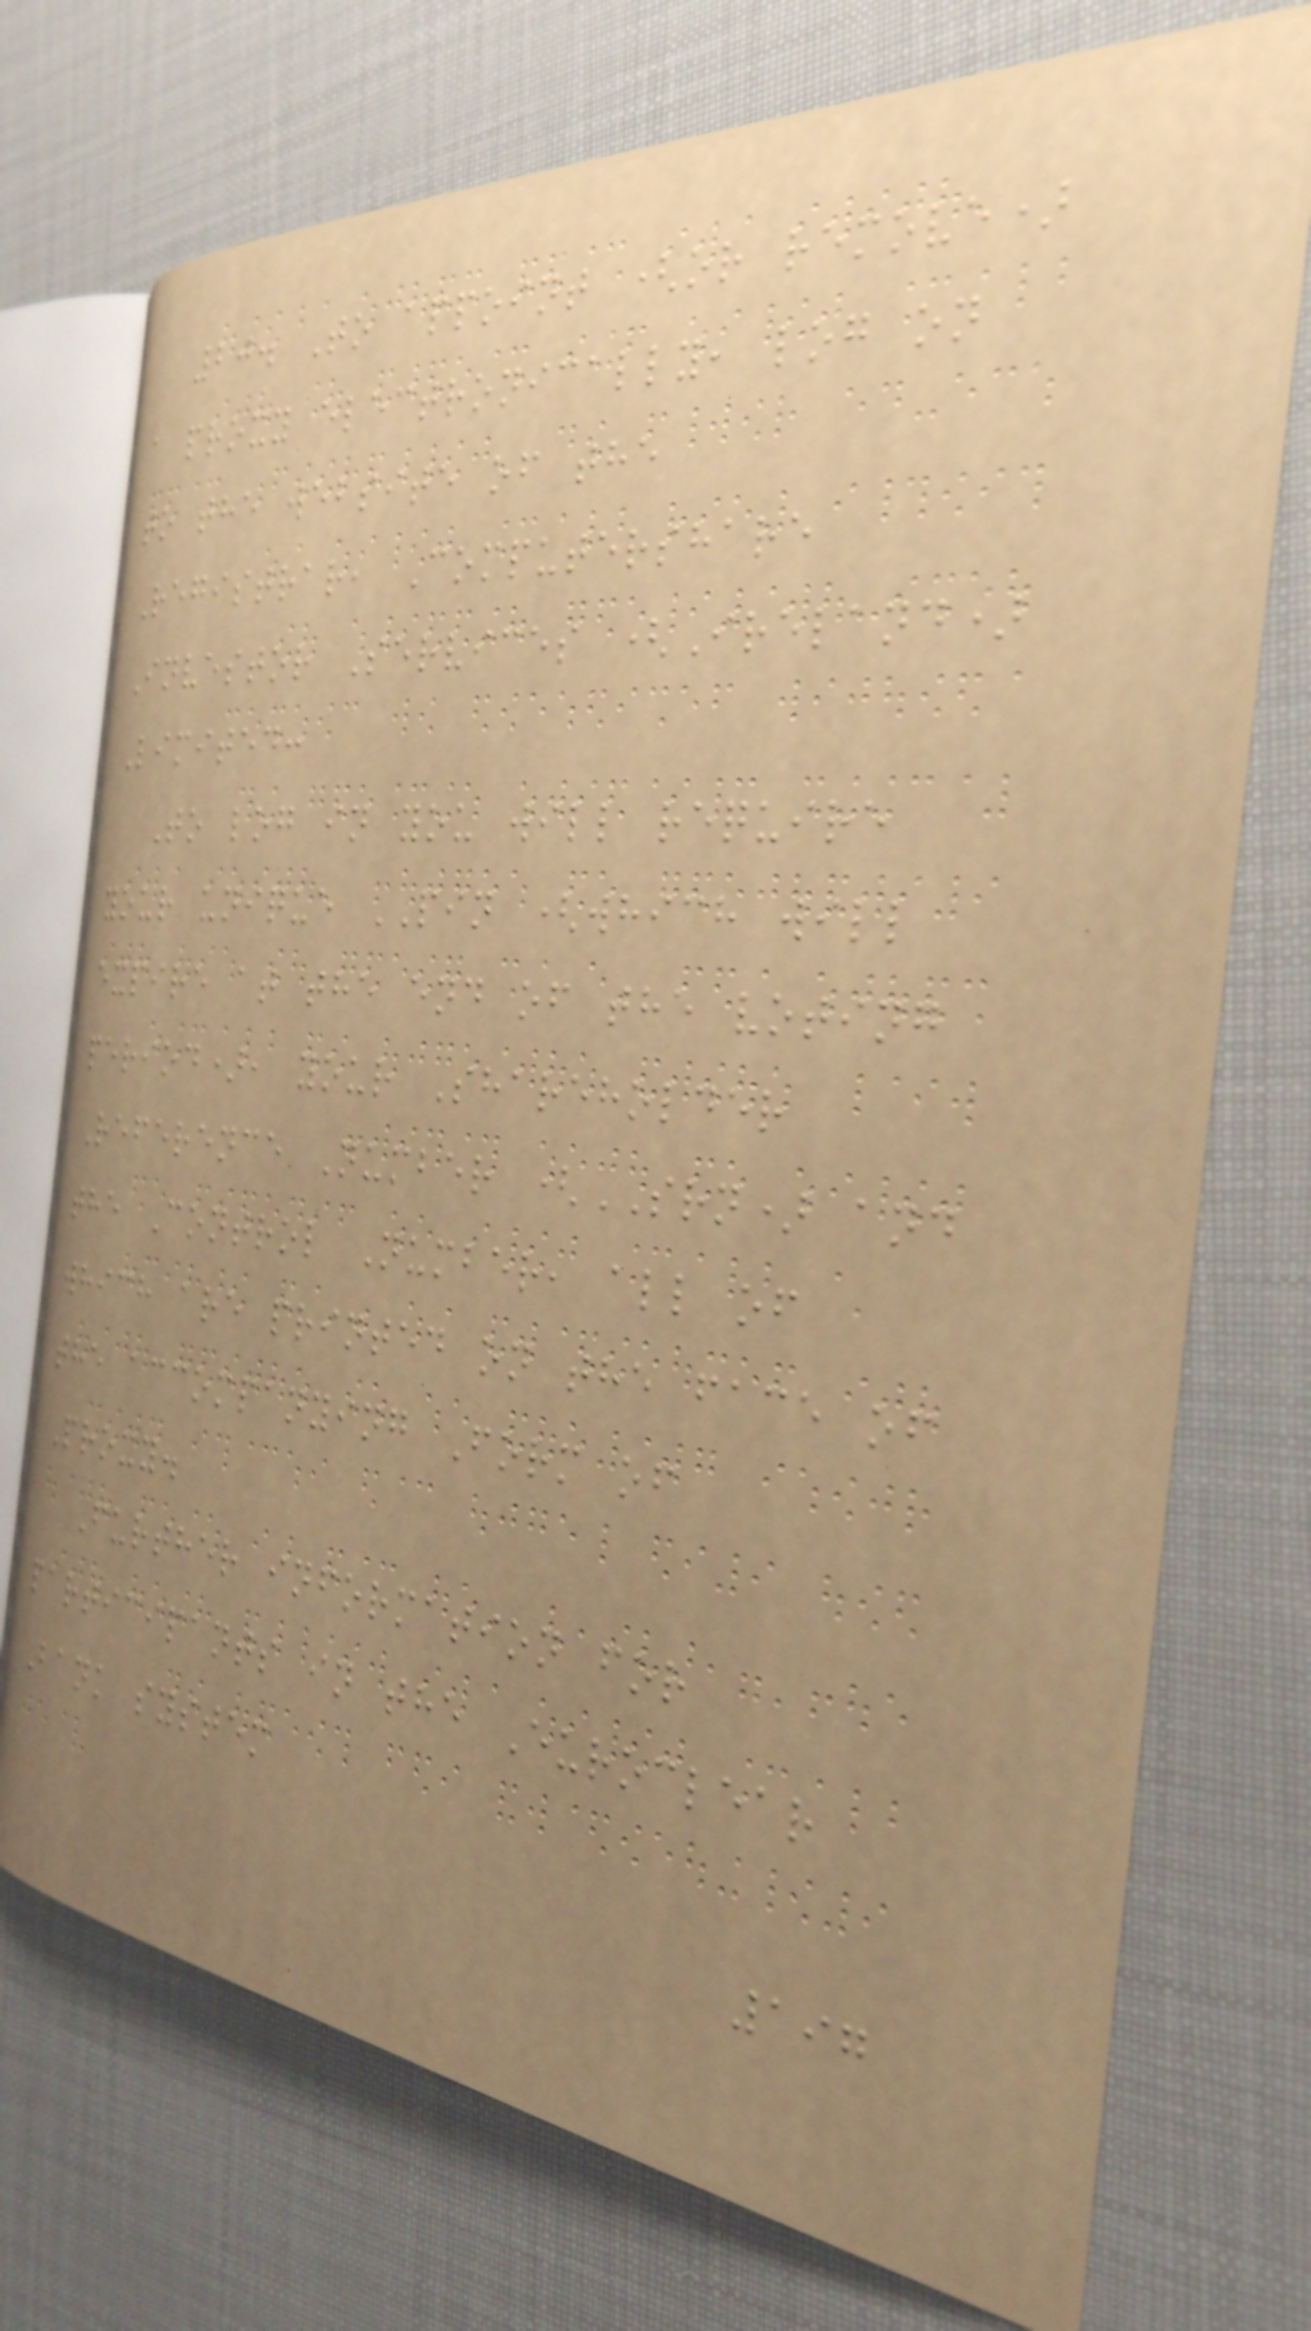20. To appoint (or remove)
a proxy electronically, log on
to the website of the
Registrar, Computershare
Investor Services (Ireland)
Limited:
To log in you will require
your unique PIN (which will
expire at the end of the voting
period), your Shareholder
Reference Number (SRN) and
the Control Number, all of
which are printed on the face of
the accompanying Form of
Proxy.
Further information for
participants in the Euroclear
Bank system
197
